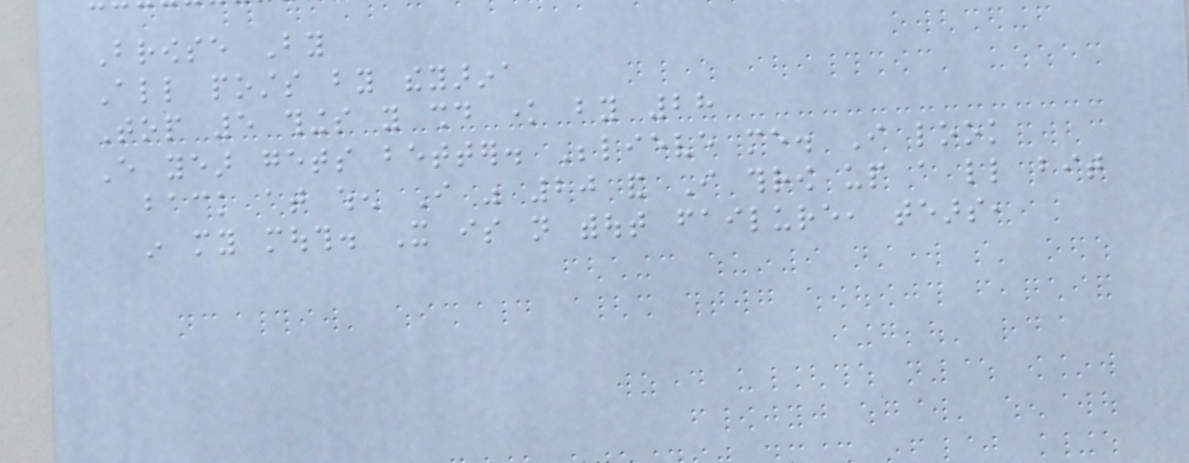Browse By
All posts by theyarina
Top 5 things you should know by 28
Every year gets better. Believe me. I look
back at when I was 20 and I throw up a little bit
in my mouth. It is not without failure, tears,
